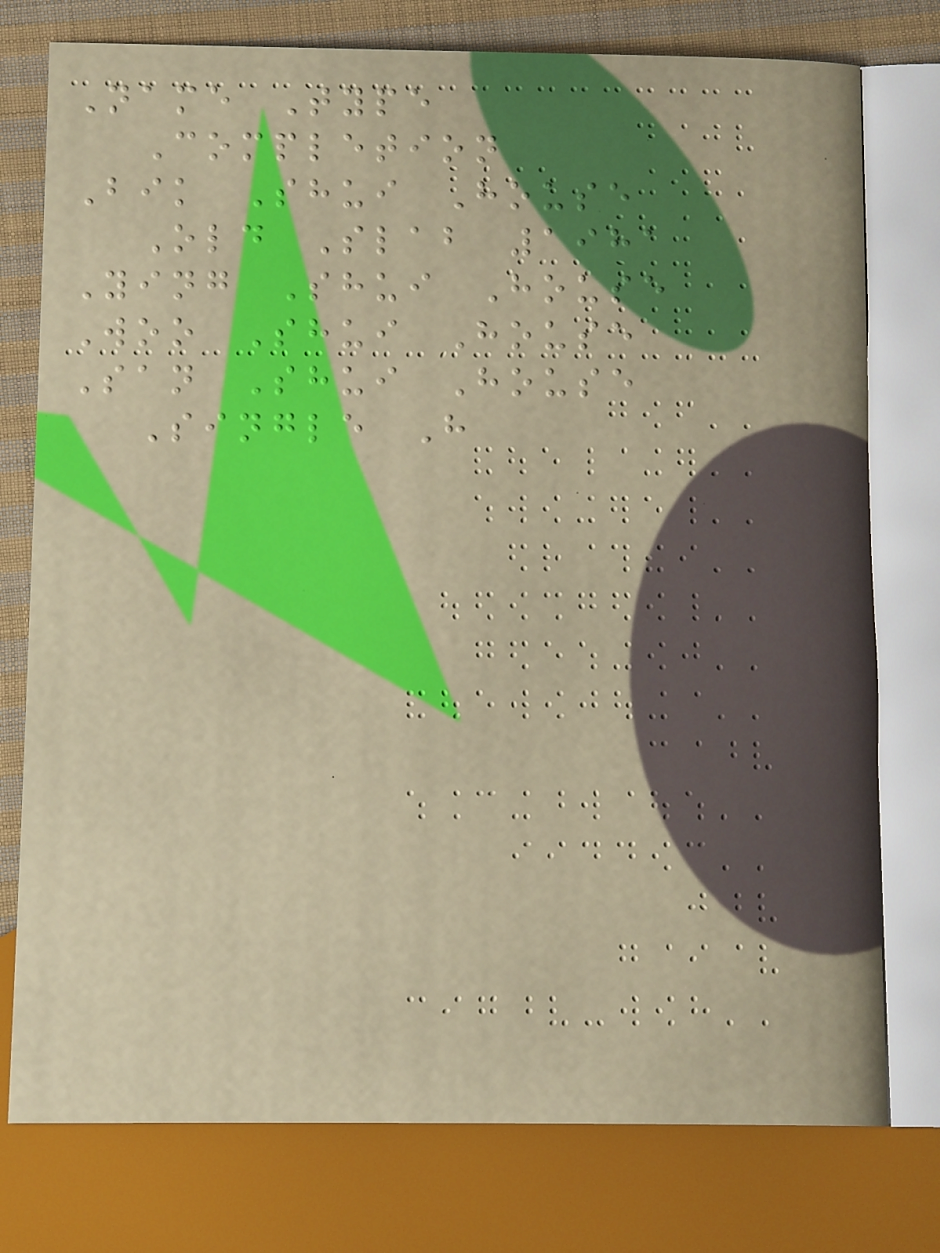Name Type
Completion
Bik Shui House
Old Slab 1981
Ying Shui House
Woo Shui House
San Shui House
Single H
